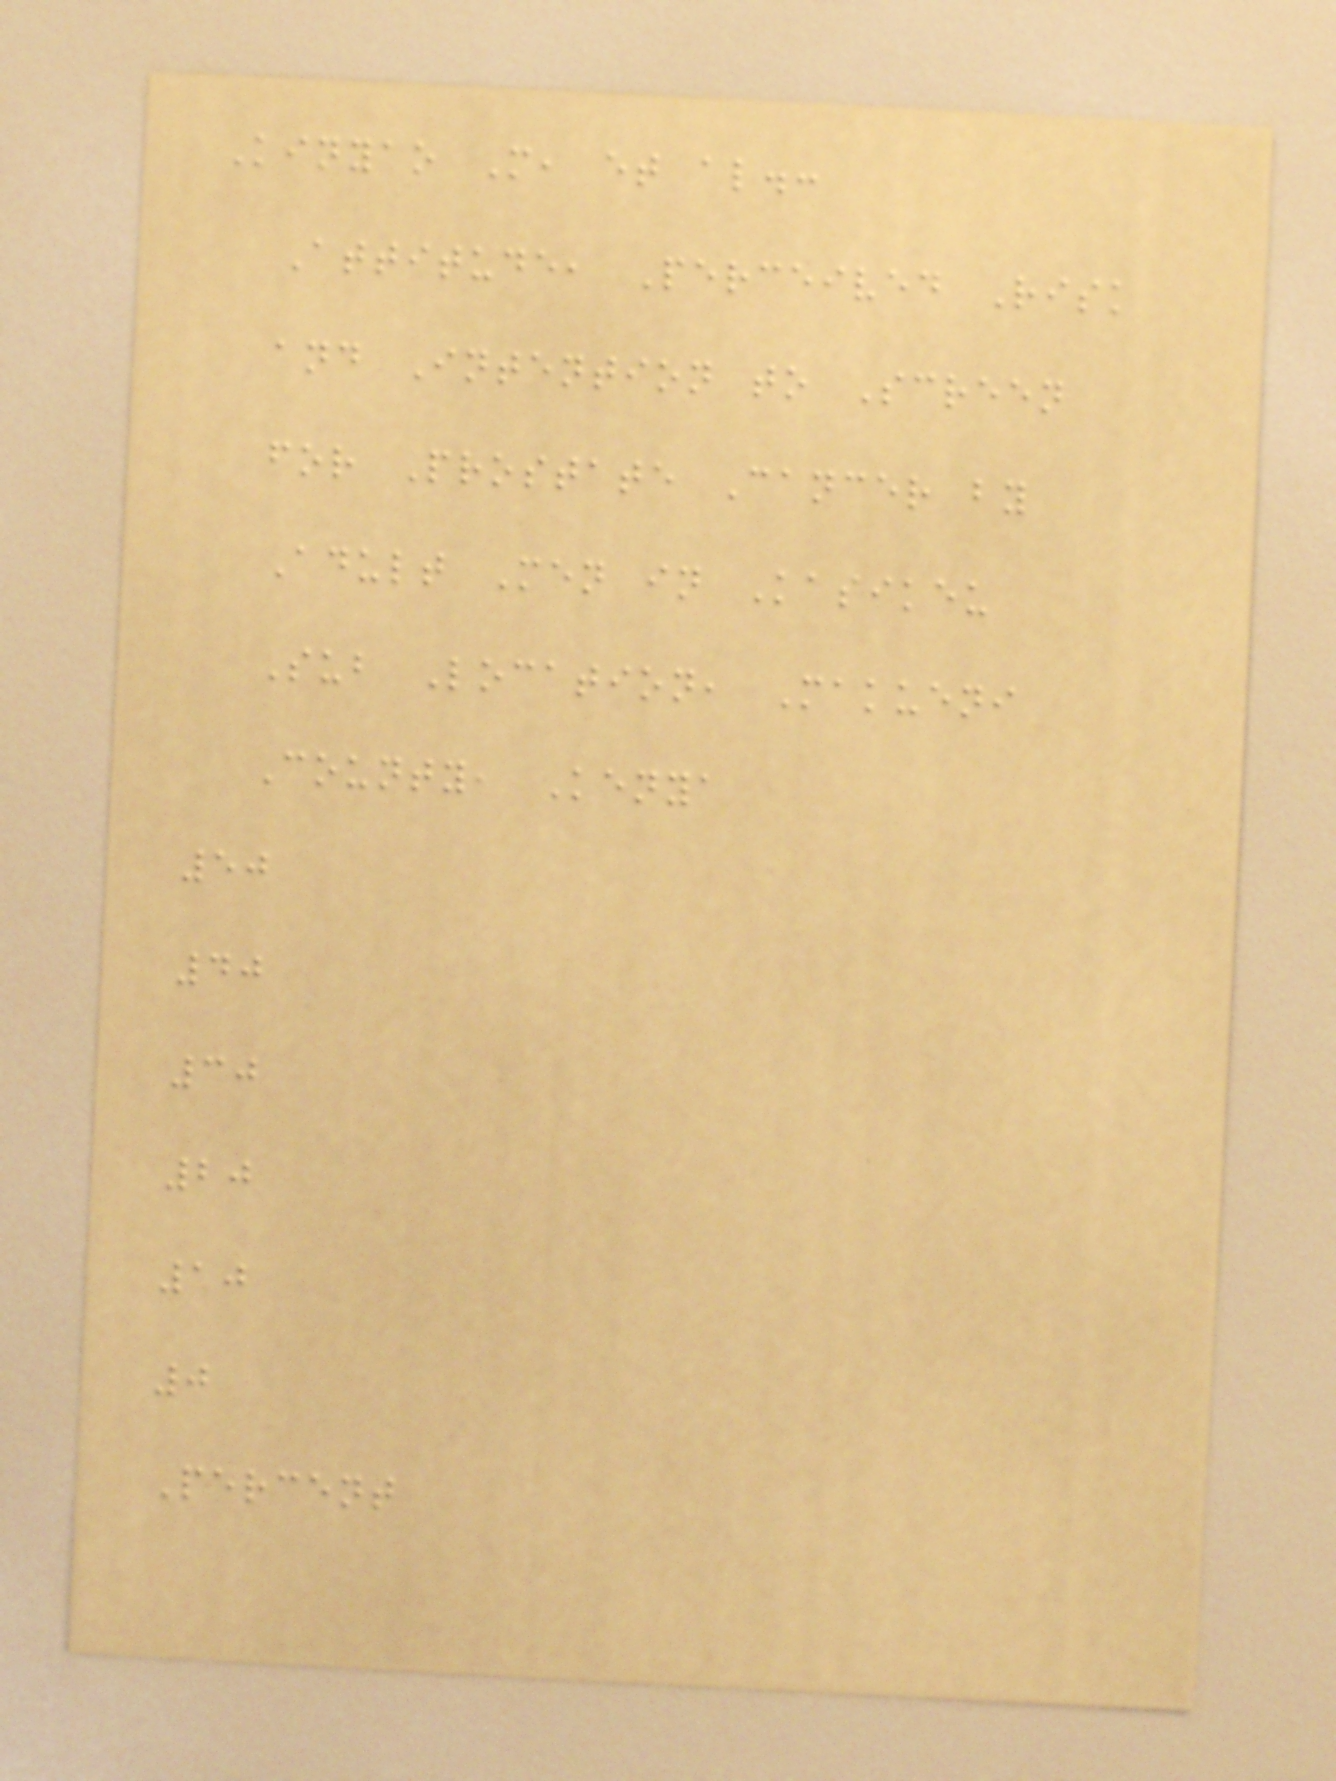Kinyao M, et al.:
Attitude, Perceived Risk
and Intention to Screen
for Prostate Cancer by
Adult Men in Kasikeu
Sub Location, Makueni
County, Kenya
50
40
30
20
10
0
Percent
